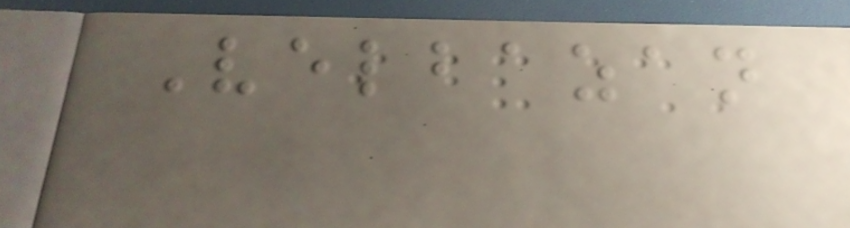Velbazan
